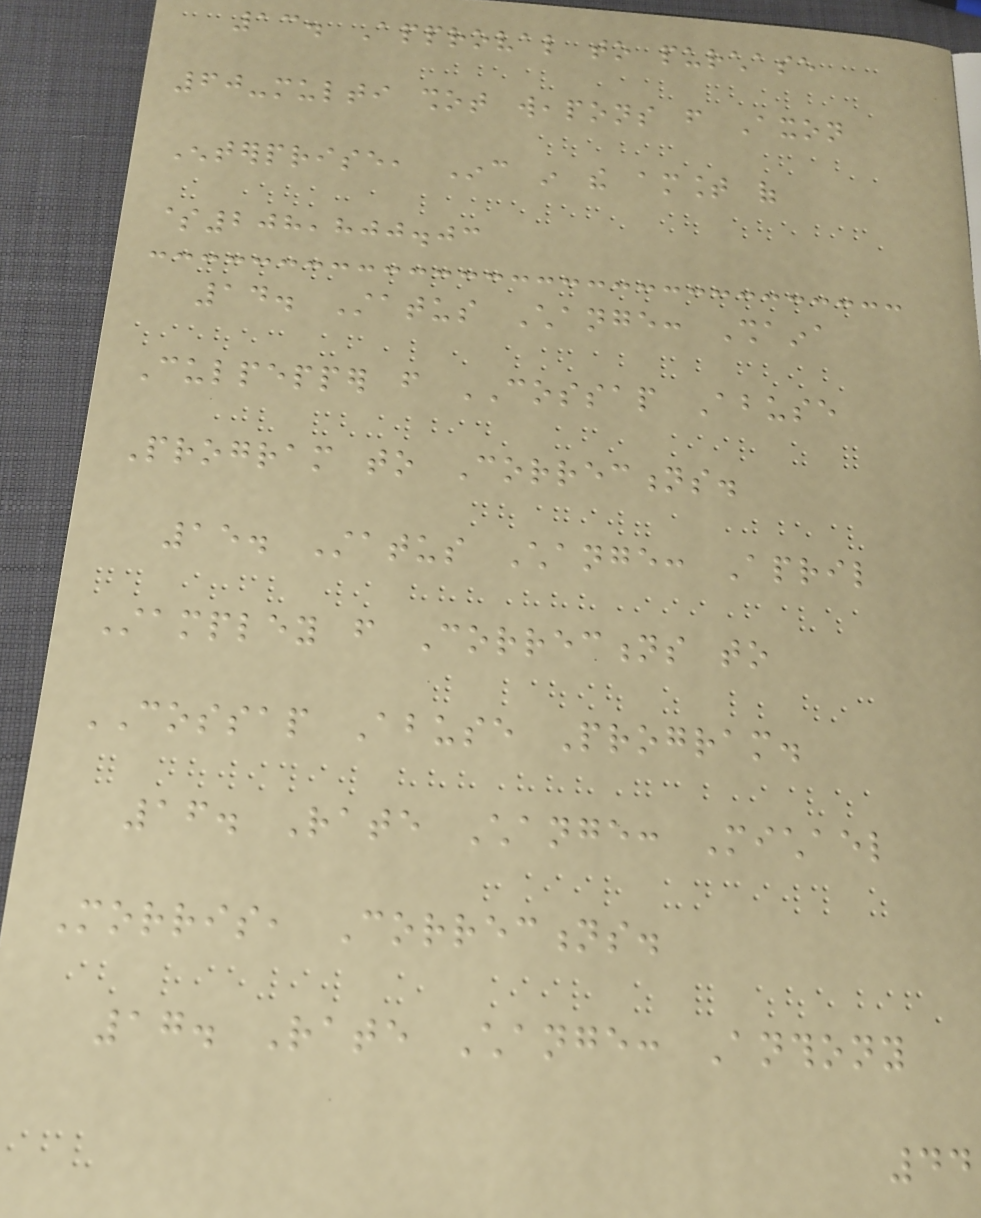13. Approval to purchase
60-multi shot weapons from Axon
Enterprise, Inc in the amount of
$208,800.03
14. Status Change: Shaina
Culpepper from COSSAP Abuse
Program to Corrections.
15. Status Change: April
Stampley from Corrections to
COSSAP Abuse Program.
16. Rate Change: Michael
Morris, Corrections.
17. Rate Change: Anthony
44
